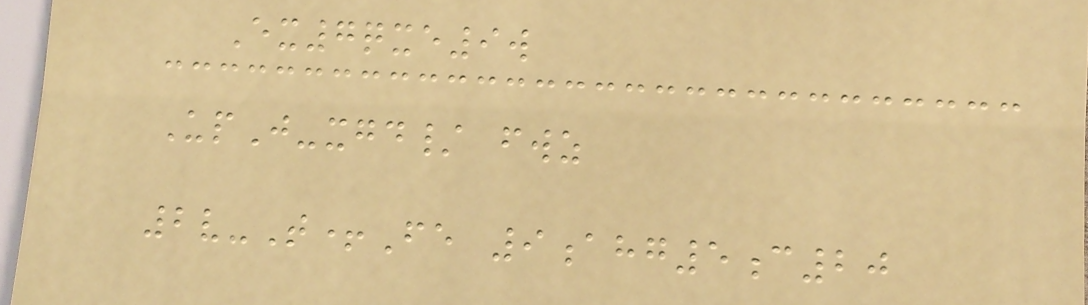Ex7qxe9w
UpJ-xgd/ fwz
2v-T+Fe 9ahg5c20
